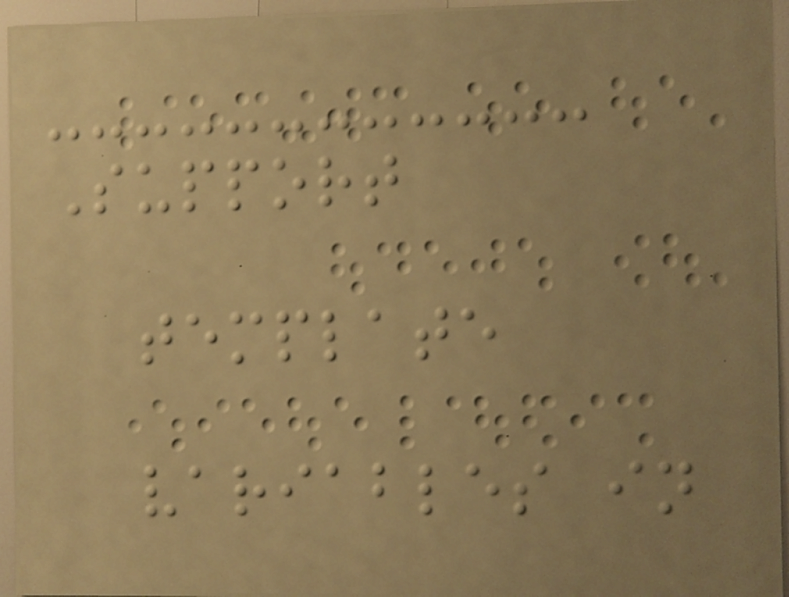Support
template
variables in
